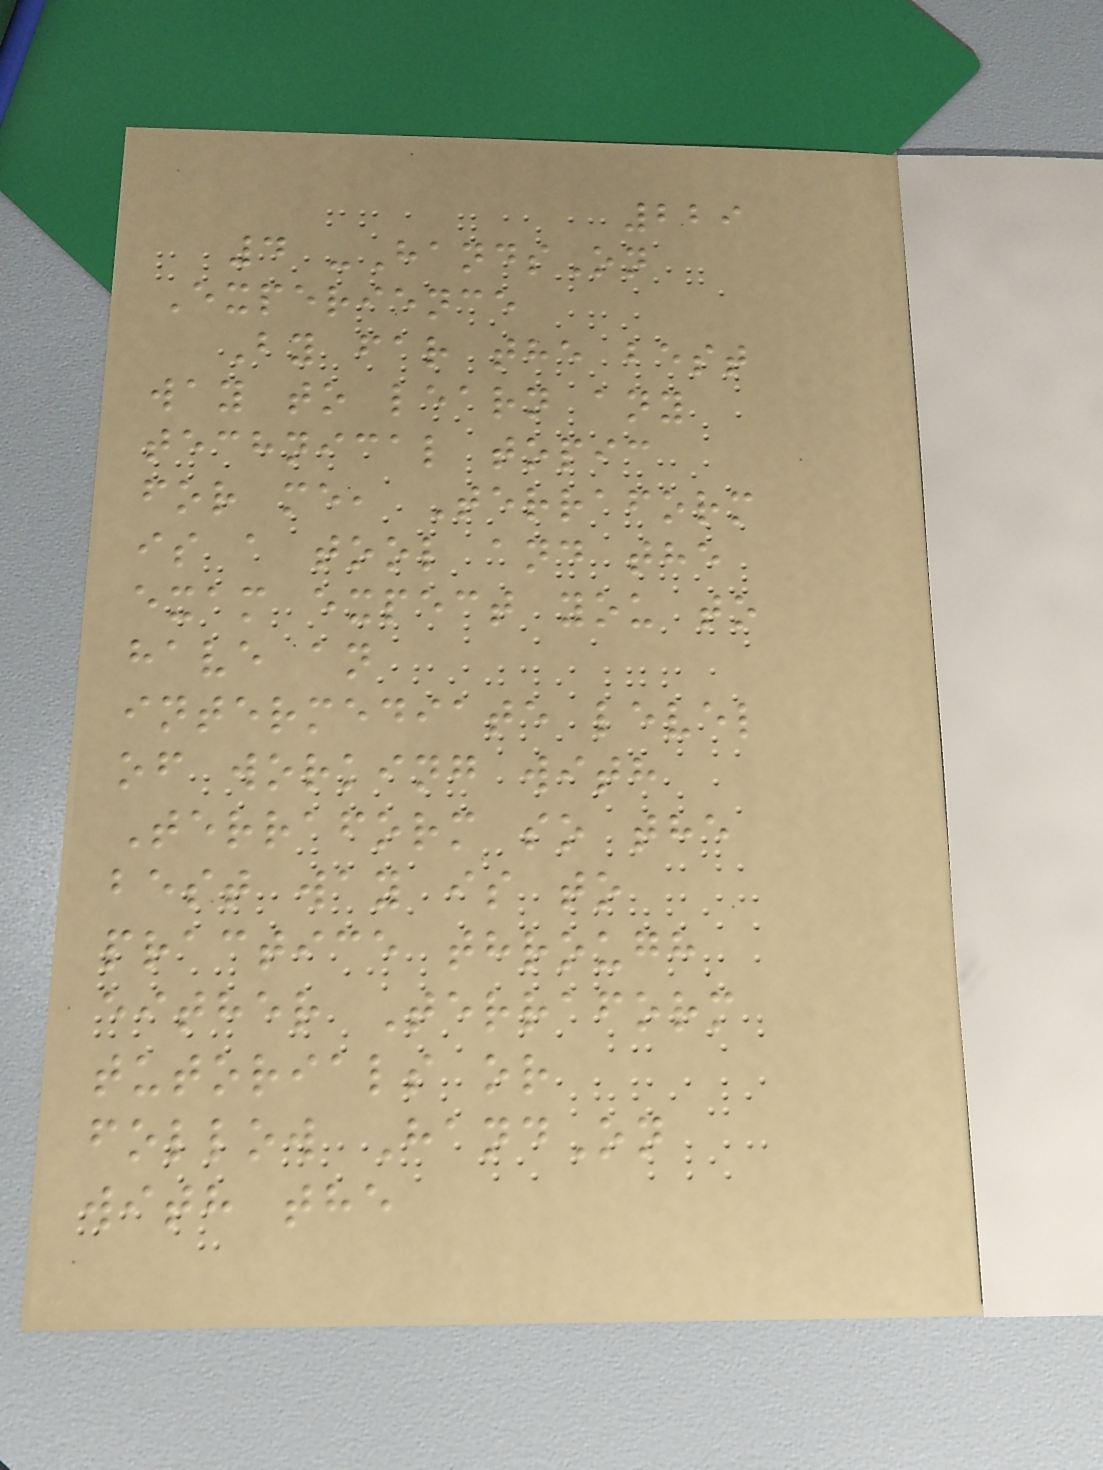229
4 -HandsOn
Experience
By far the best
way to learn any
technical topic
for me, Terraform
is a tool and the
exam expect you to
have an
intermediate level
of working with
Terraform so the
best way is to
practice through
either Terraform
tutorials or
follow HandOn
with the
